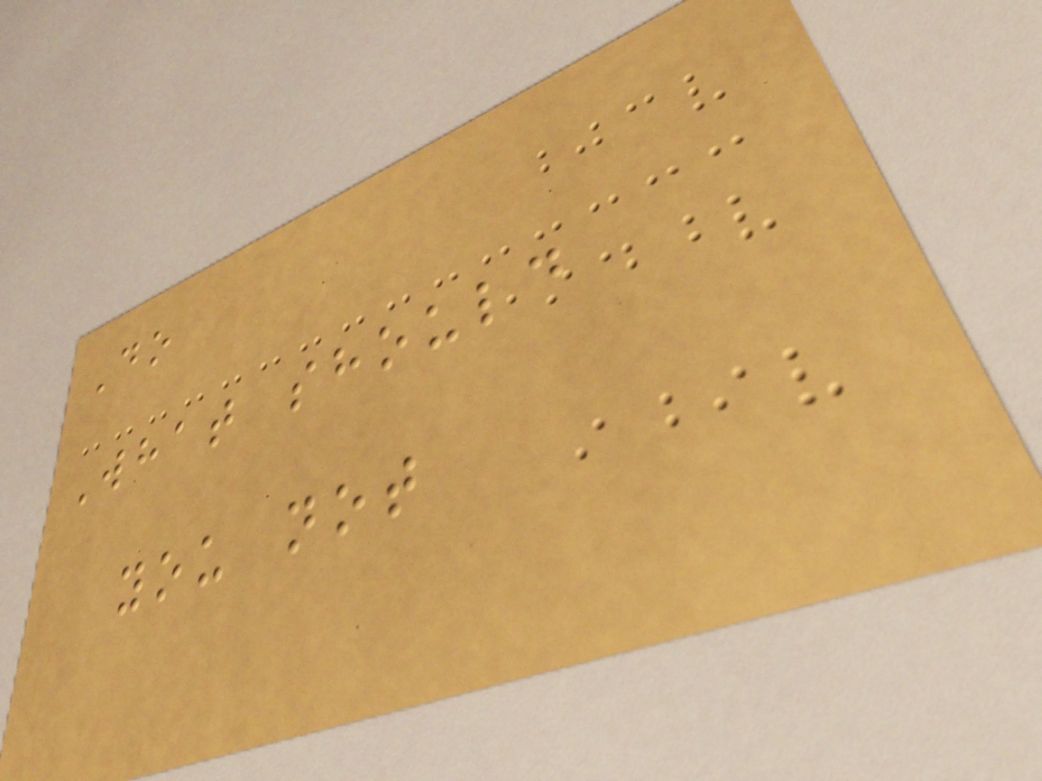Do
What should
you not
